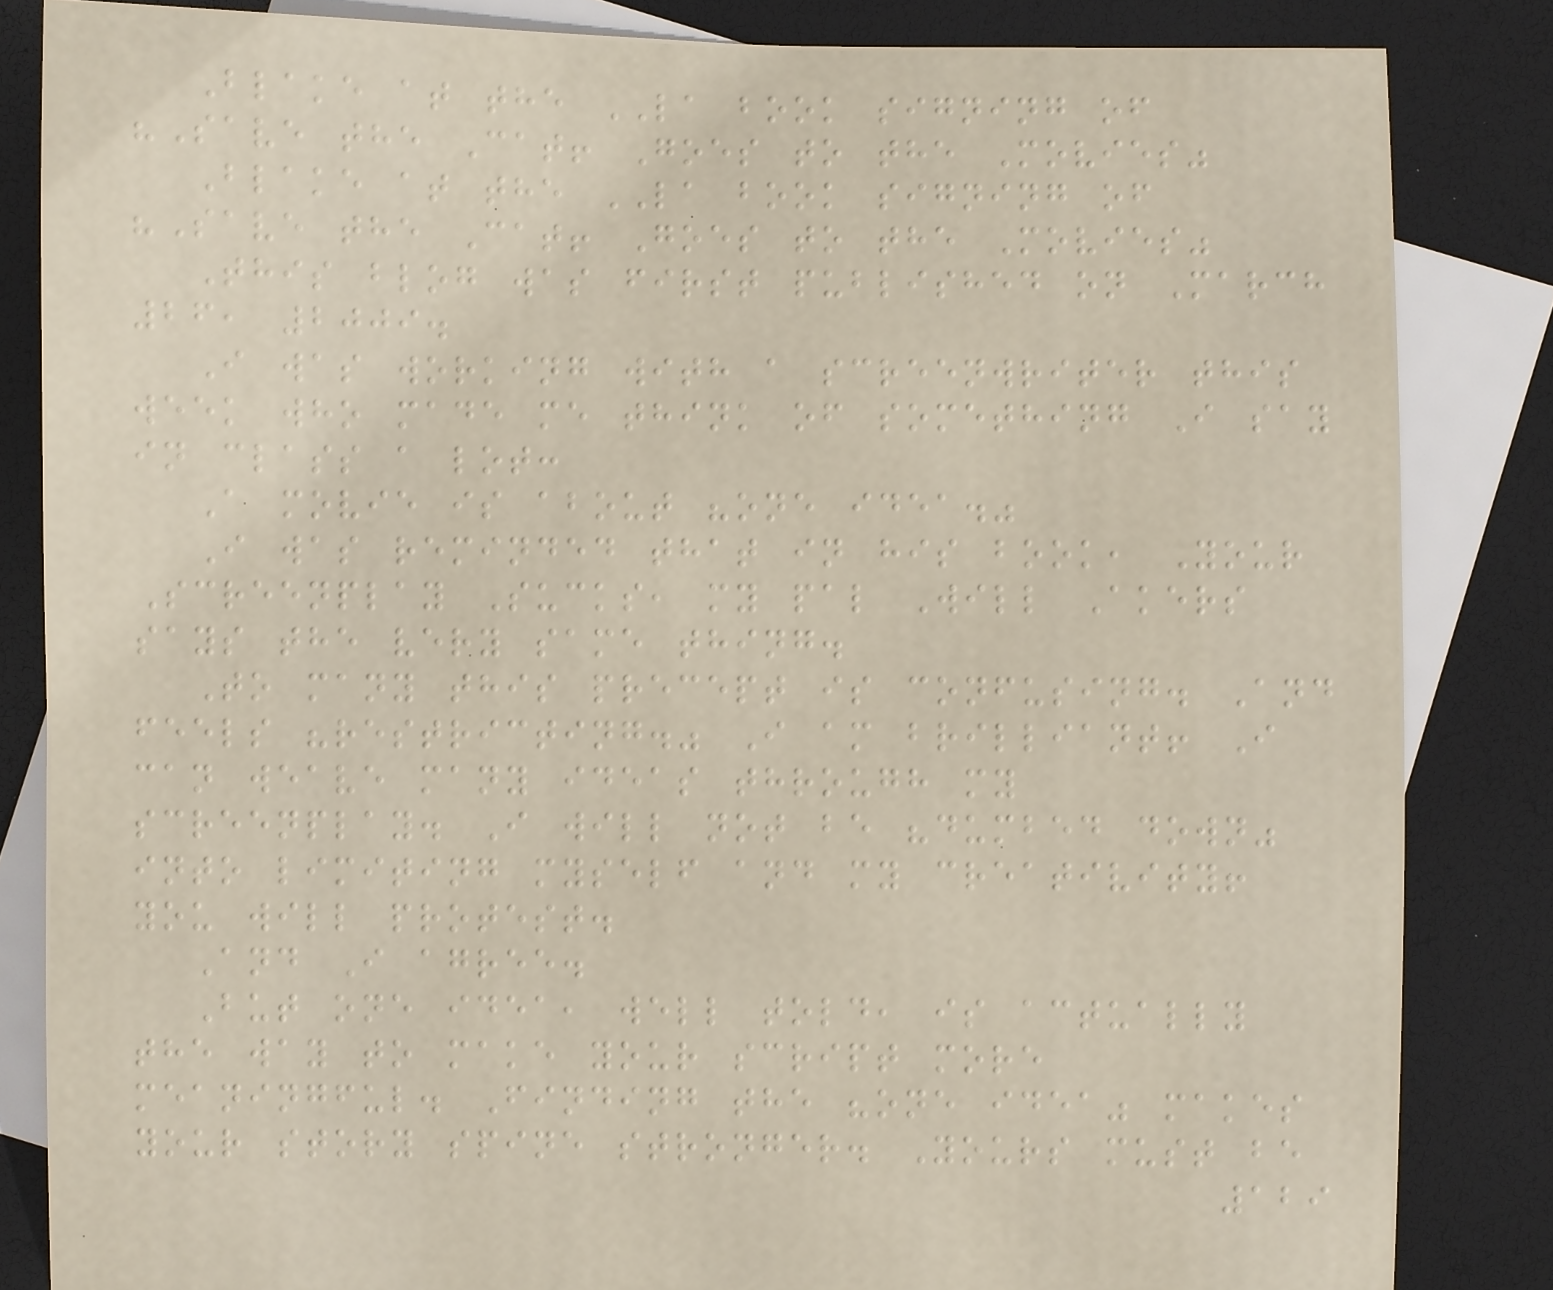Blake at the LA book signing of
"Save the Cat! Goes to the Movies"
Blake at the LA book signing of
"Save the Cat! Goes to the Movies"
This blog was first published on March
26, 2009.
I was working with a screenwriter this
week who made me think of something I say
in class a lot:
A movie is about "one idea."
I was reminded that in his book, Your
Screenplay Sucks, my pal Will Akers
says the very same thing.
To many this precept is confusing. And
feels "restricting." I am brilliant! I
can weave many ideas through my
screenplay. I will not be "dumbed down"
into limiting myself and my creativity!
you will protest.
And I agree.
But one idea, well told, is actually
the way to make your script more
meaningful. Finding the "one idea" makes
your story spine stronger. Yours must be
129
